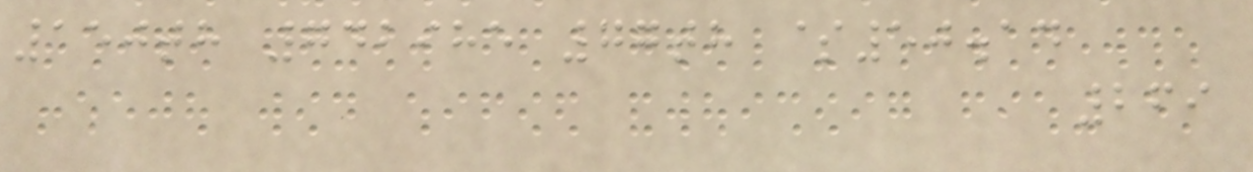150th 742985 77th $50.14
269
